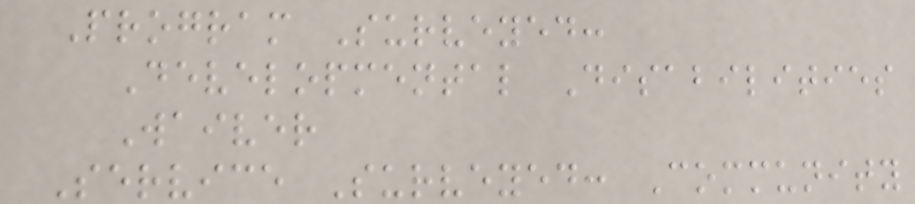Program Surveyed:
Developmental Disabilities
Waiver
Service Surveyed: Community
